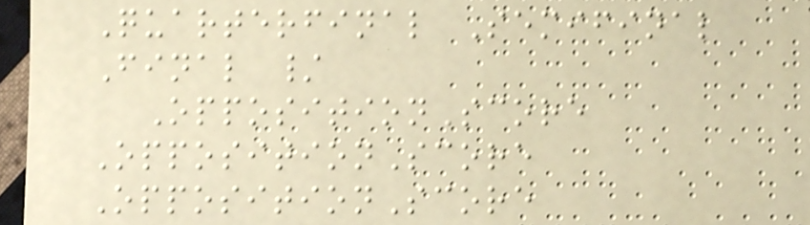Quarterfinal Semifinal
Final /
OppositionScore
OppositionScore
OppositionScore
